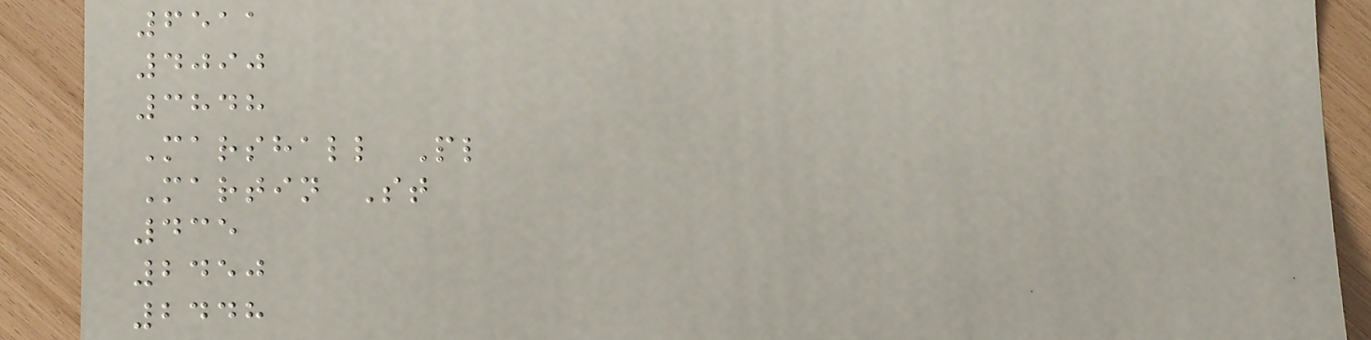6511
4090
3848
Marshall Pl
Martin St
435
2450
2448
